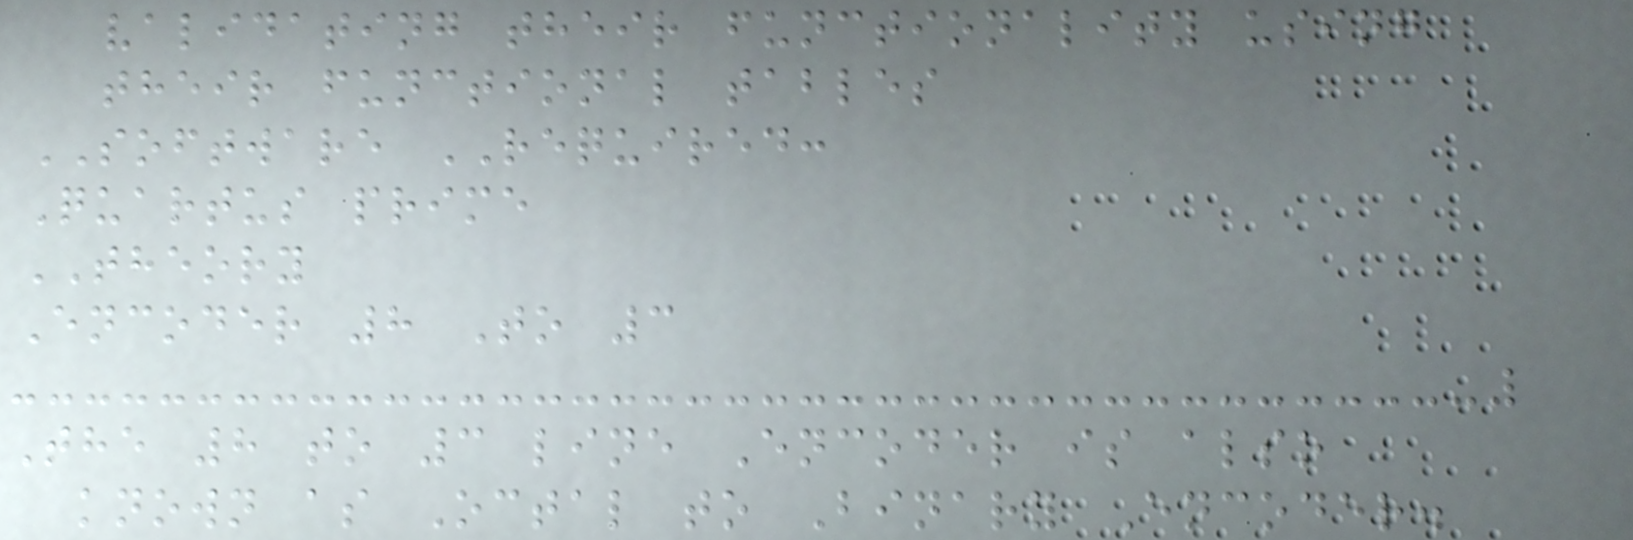validating their functionality using
their functional tables
SOFTWARE REQUIRED:
Quartus prime
THEORY
Encoder 8 To 3
The 8 to 3 line Encoder is also
known as Octal to Binary Encoder.
